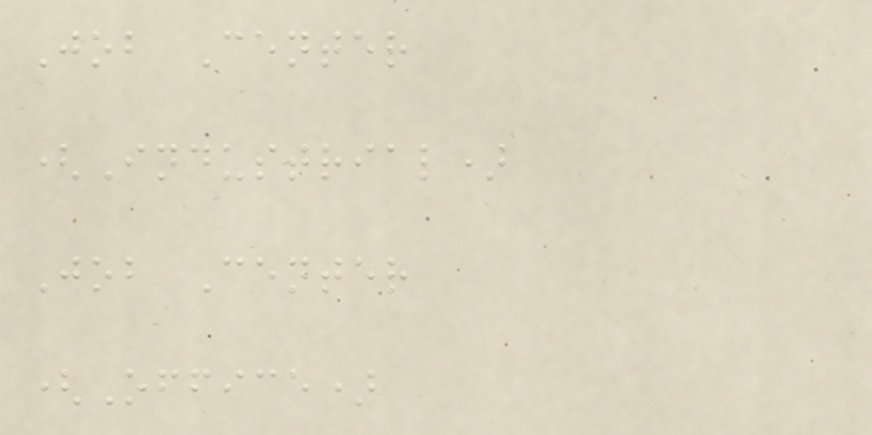Job Center
(Industrial)
Job Center
(Office)
